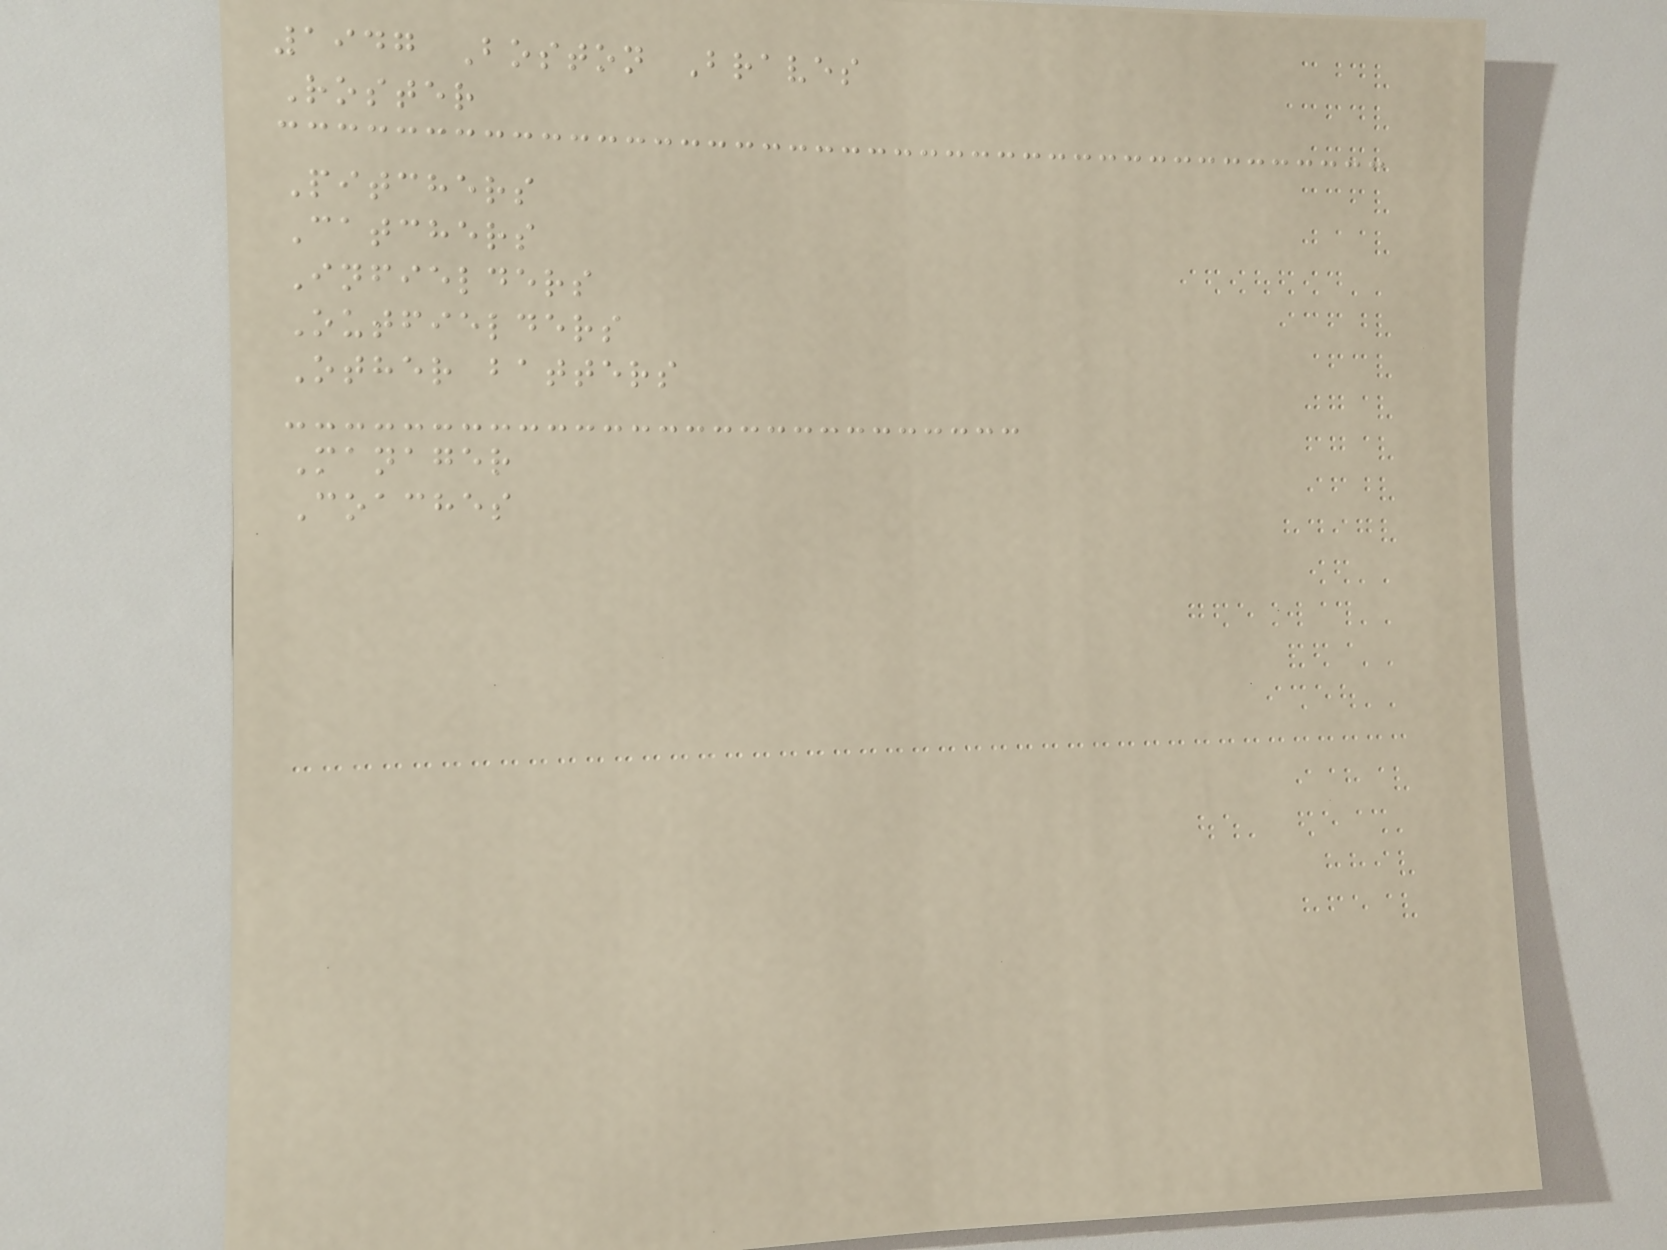1947 Boston Braves
Roster
Pitchers
Catchers
Infielders
Outfielders
Other batters
Manager
Coaches
